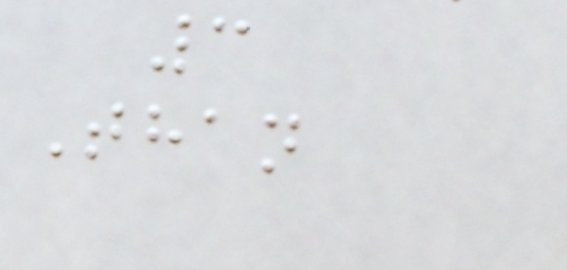3
Than
